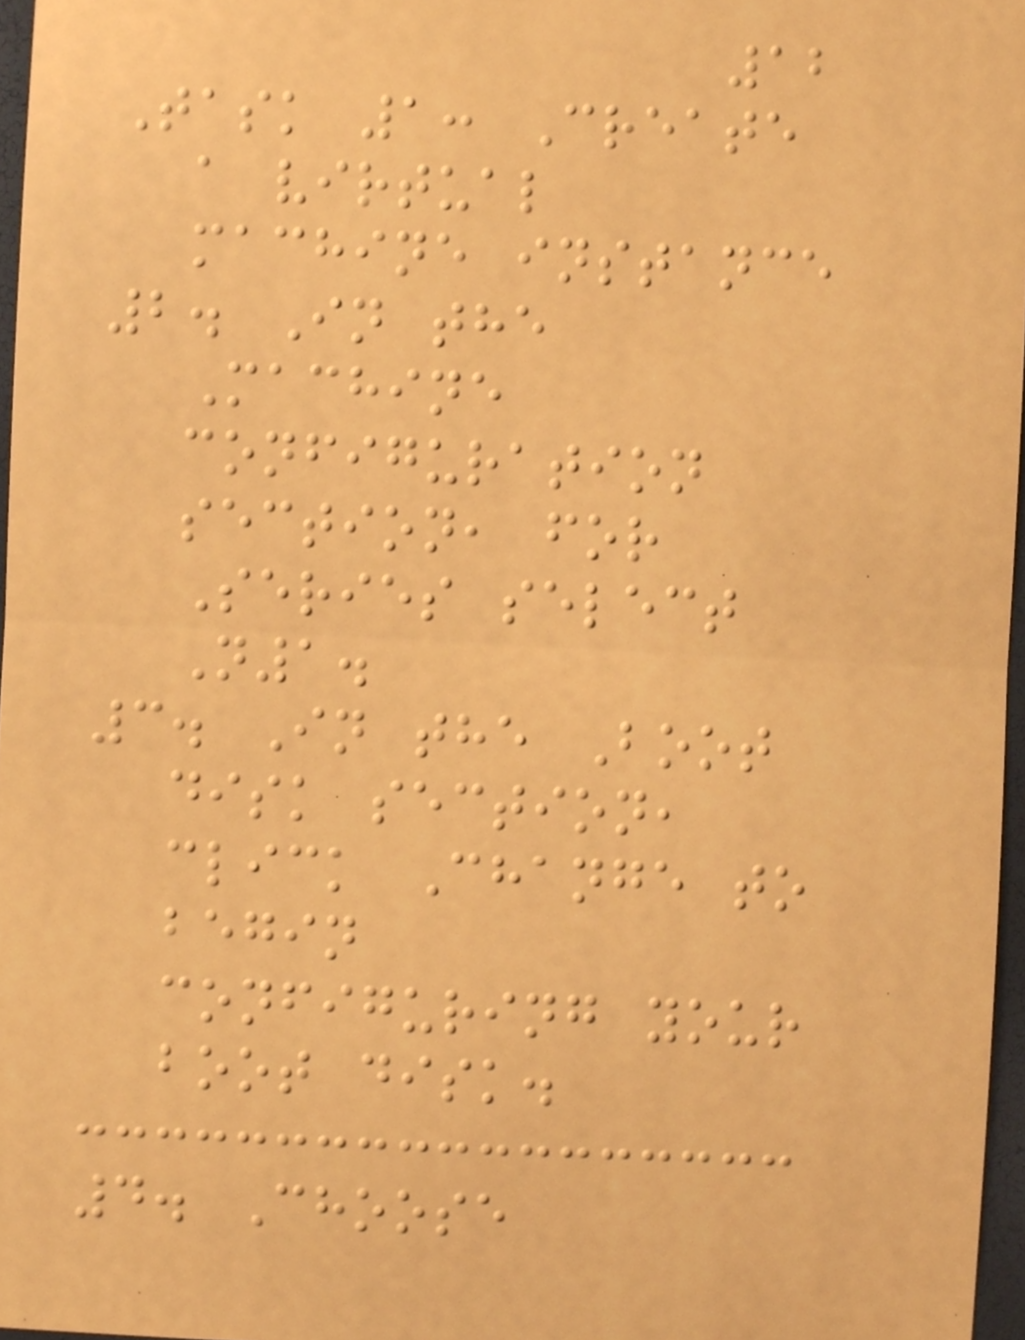12
Task 1: Create
a virtual
machine instance
2. In the
Machine
configuration
section, for
Series select
N1.
3. In the Boot
disk section,
click Change to
begin
configuring your
boot disk.
4. Choose
